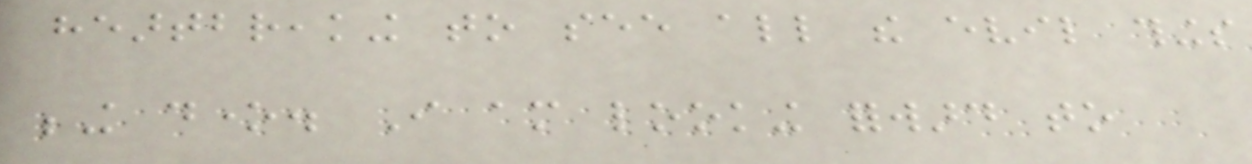heartbreaking to see all the evil things
being done. I am looking forward to
